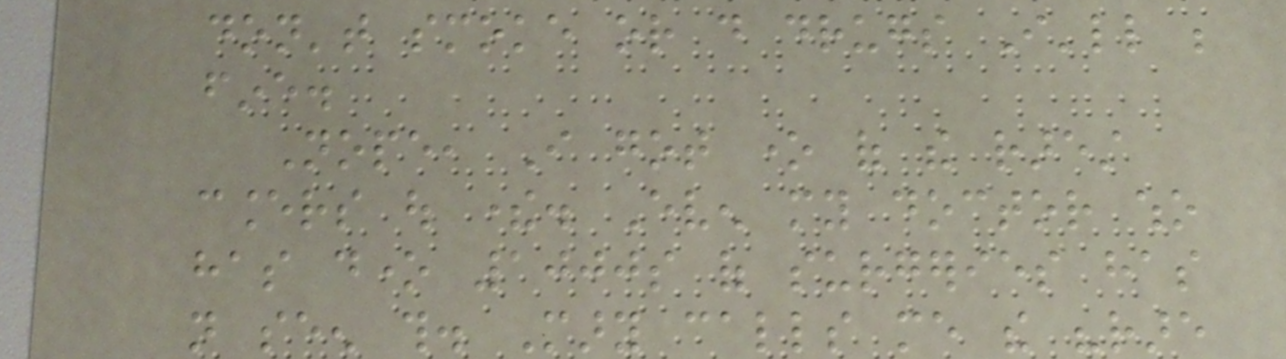don't smoke or do drugs I'll be
fine.
Nope, I got one of the rarest
cancers out there. Even my doctor who
has done 1000s of surgeries has
not seen this. Mary calls me the "rare
